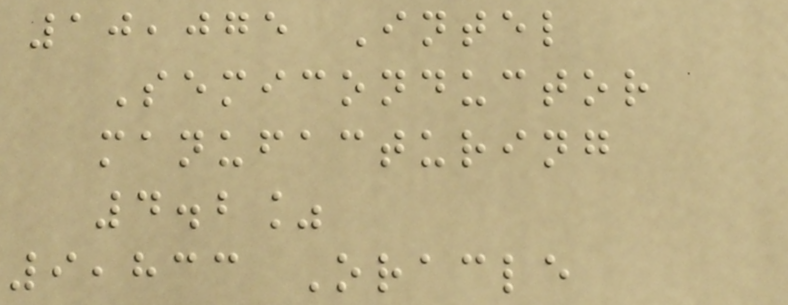10,075 Intel
Semiconductor
manufacturing
4.2%
9,833 Oracle
